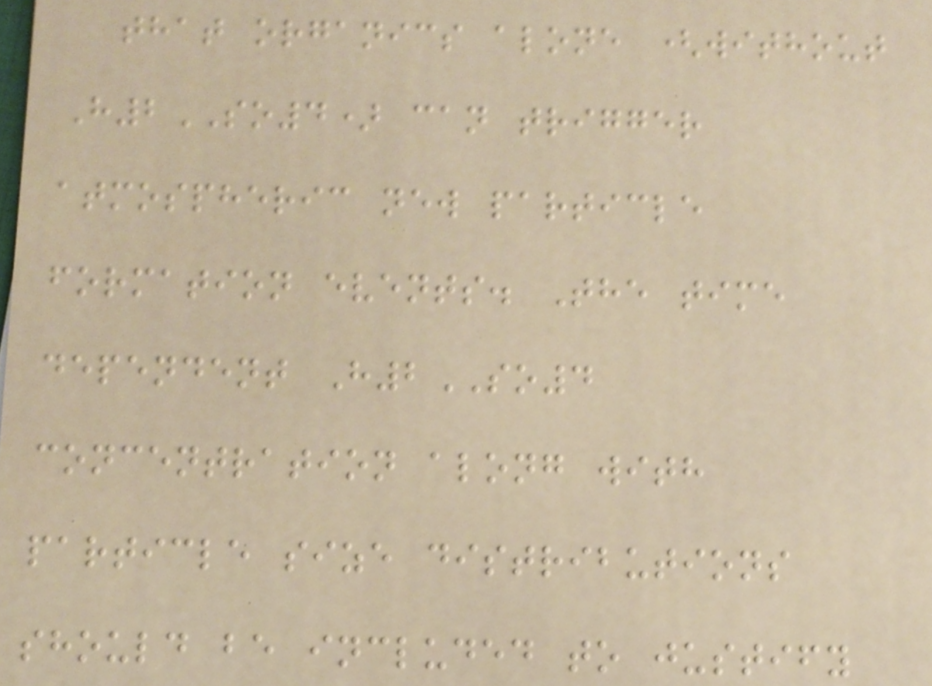that organics alone (without
H2SO4) can trigger
atmospheric new particle
formation events. The time
dependent H2SO4
concentration along with
particle size distributions
should be included to justify
